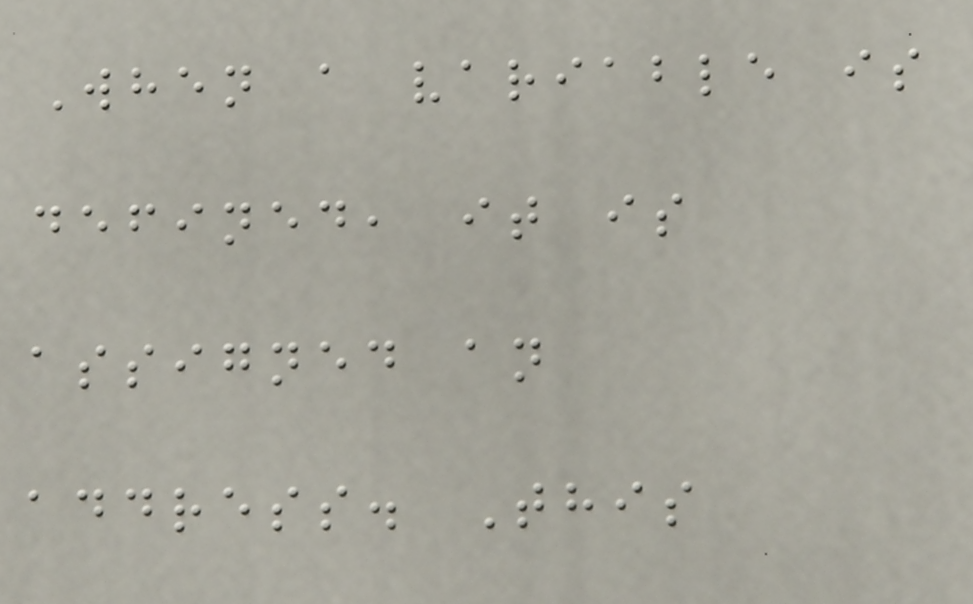When a variable is
defined, it is
assigned an
address. This
